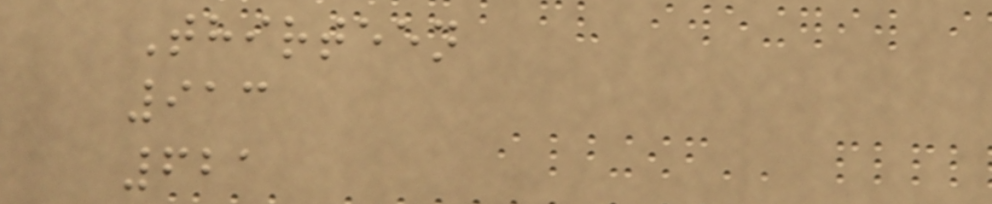Thirteen
913
621
